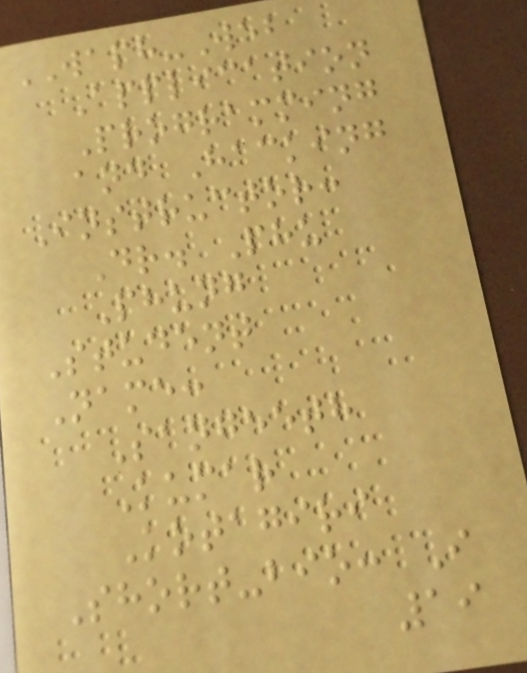WAPH-Web
Application
Programming
and Hacking
Instructor:
Dr. Phu
Phung
Student
Name:
Sangeeth
Kumar
Kotagiri
Short-bio: I
19
